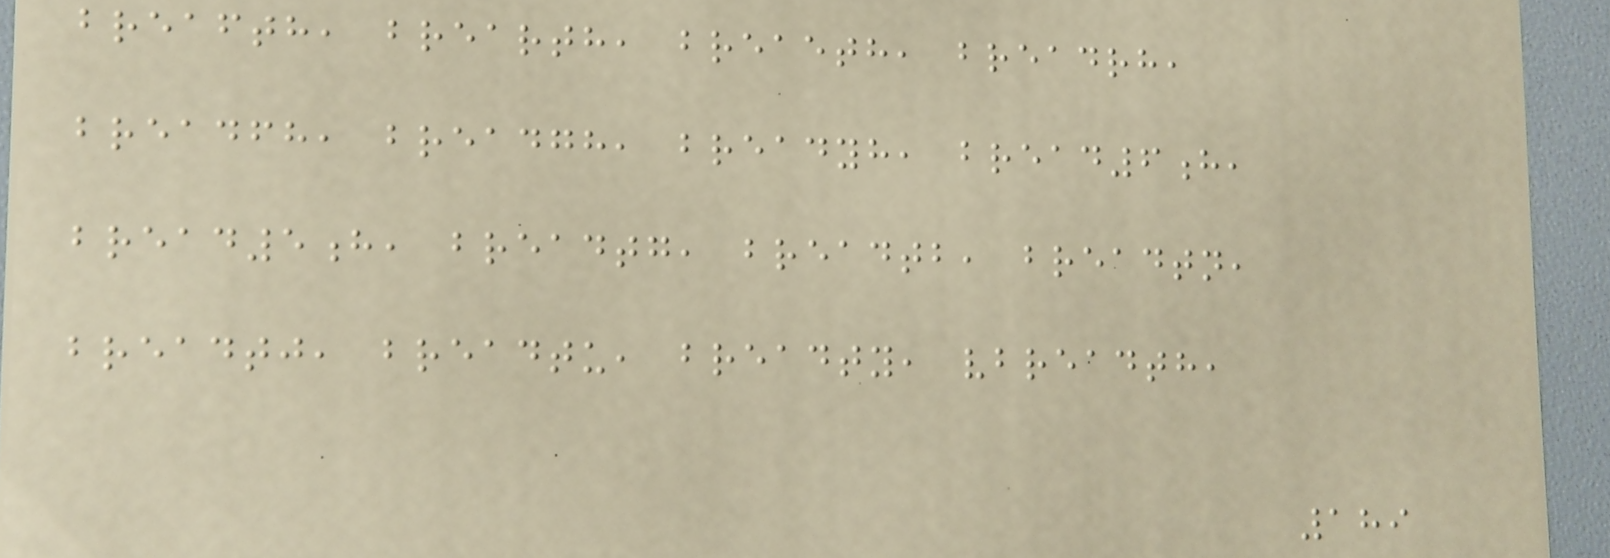breafth, brearth, breaeth, breadrh,
breadfh, breadgh, breadyh, bread6h,
bread5h, breadtg, breadtb, breadtn,
breadtj, breadtu, breadty, vbreadth,
189
